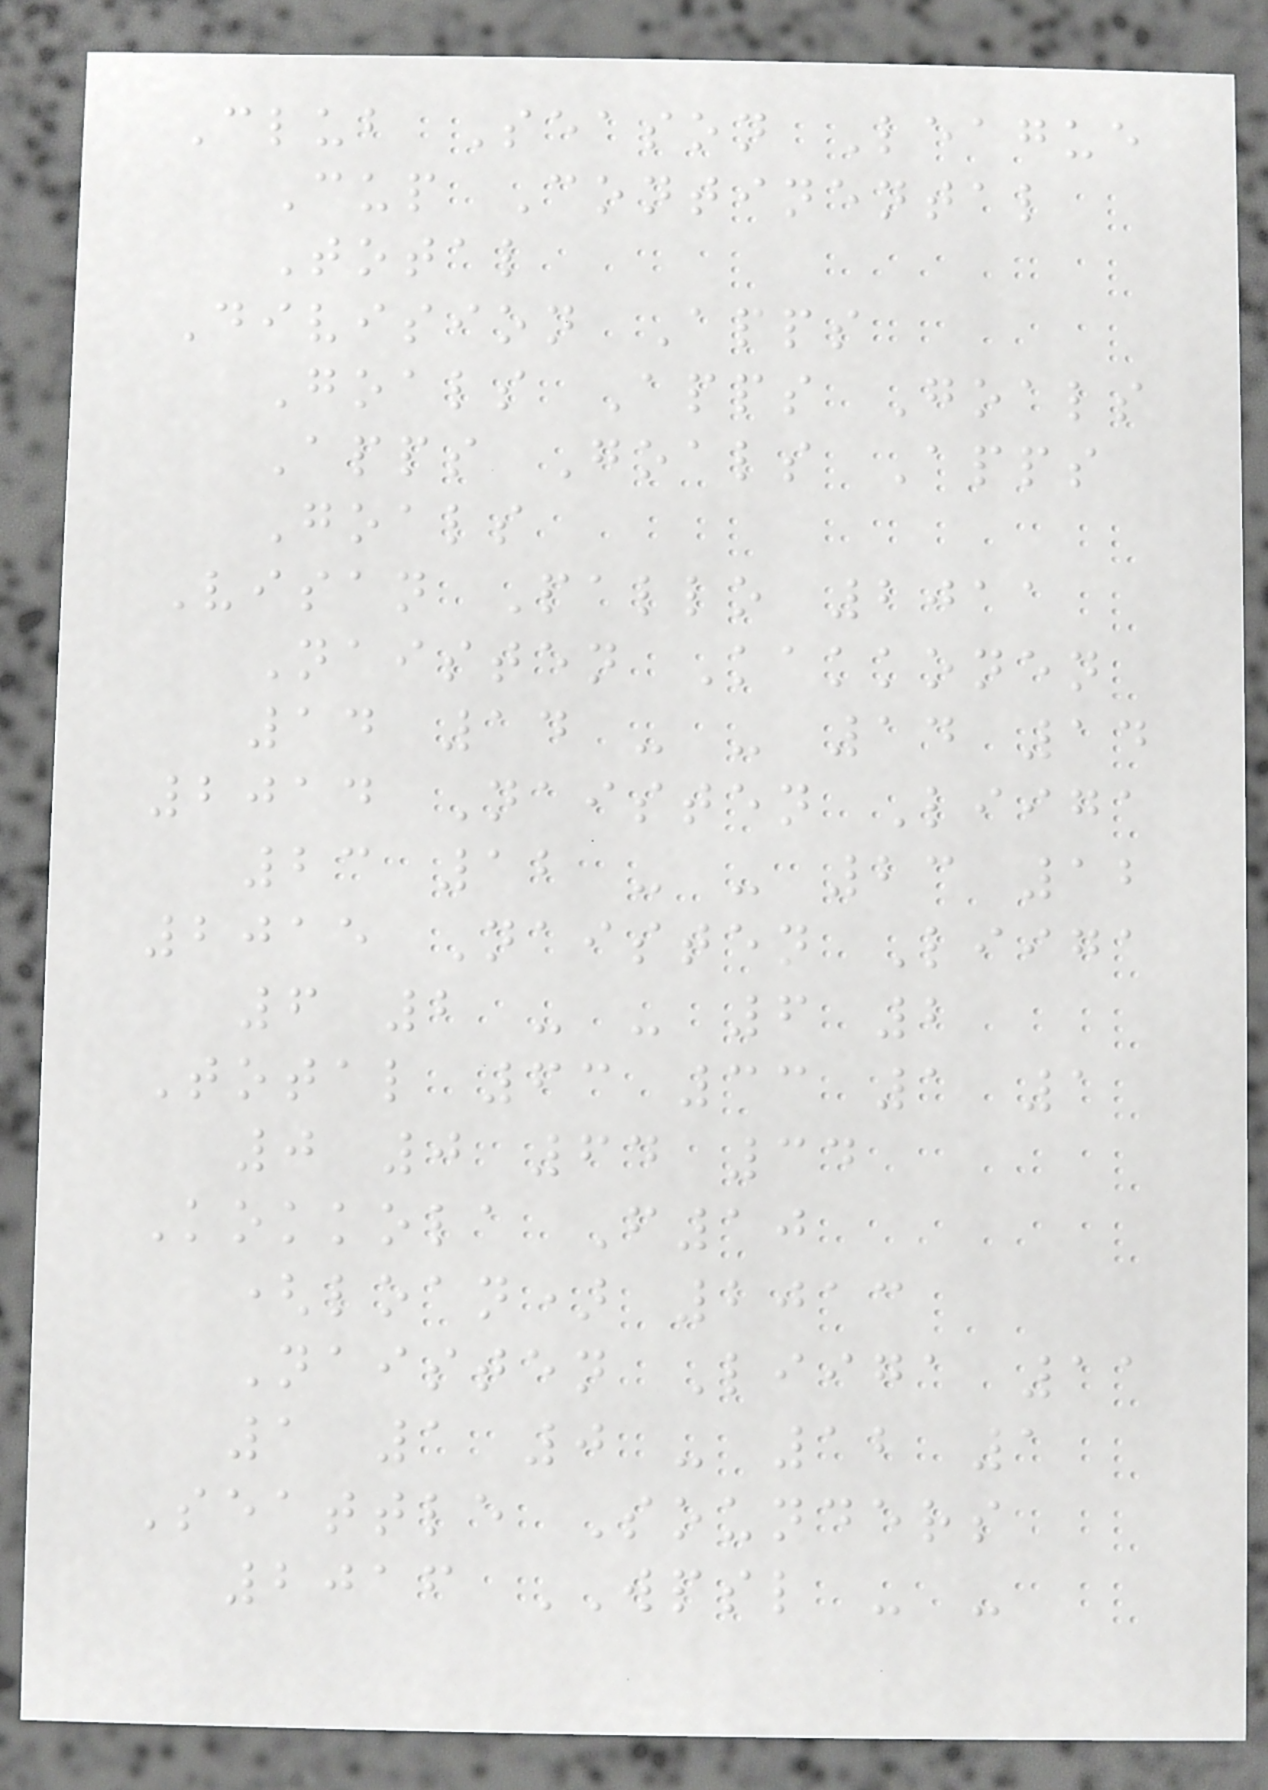Club Season League
Cup Continental
Total
Division Apps
Goals Apps Goals
Apps Goals Apps
Goals
Visan Pallo 2011
Naisten Kakkonen
14 14 - - 14 14
2014 Naisten Liiga
23 12 - - 23 12
2015 Naisten Liiga
6 2 - - 6 2
Total 63 33 1 1
0 0 64 34
Kokkola F10
(loan) 2013
Naisten Liiga 11
1 1 0 - 12 1
Seattle Sounders
2016 WPSL - -
